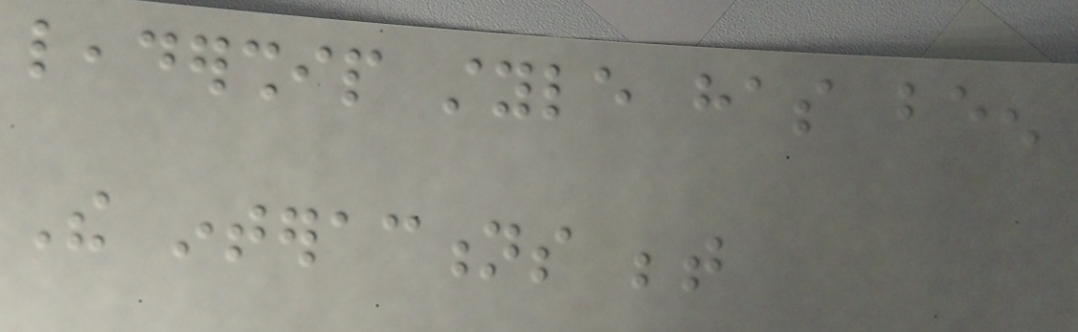leadership style has been
The interactions between
